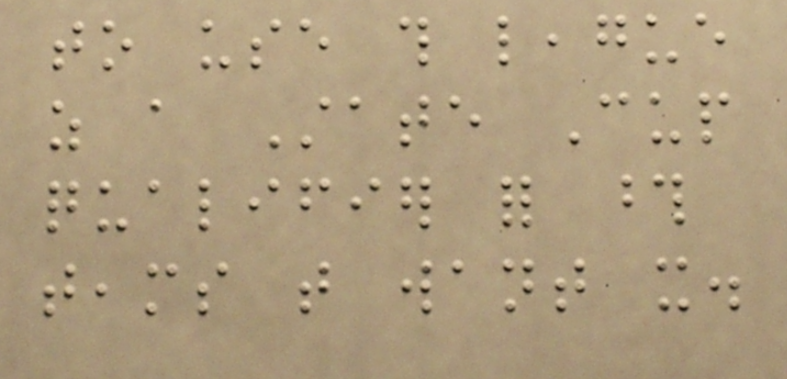to use this league
as a State Cup
qualifier for those
teams that want it.
